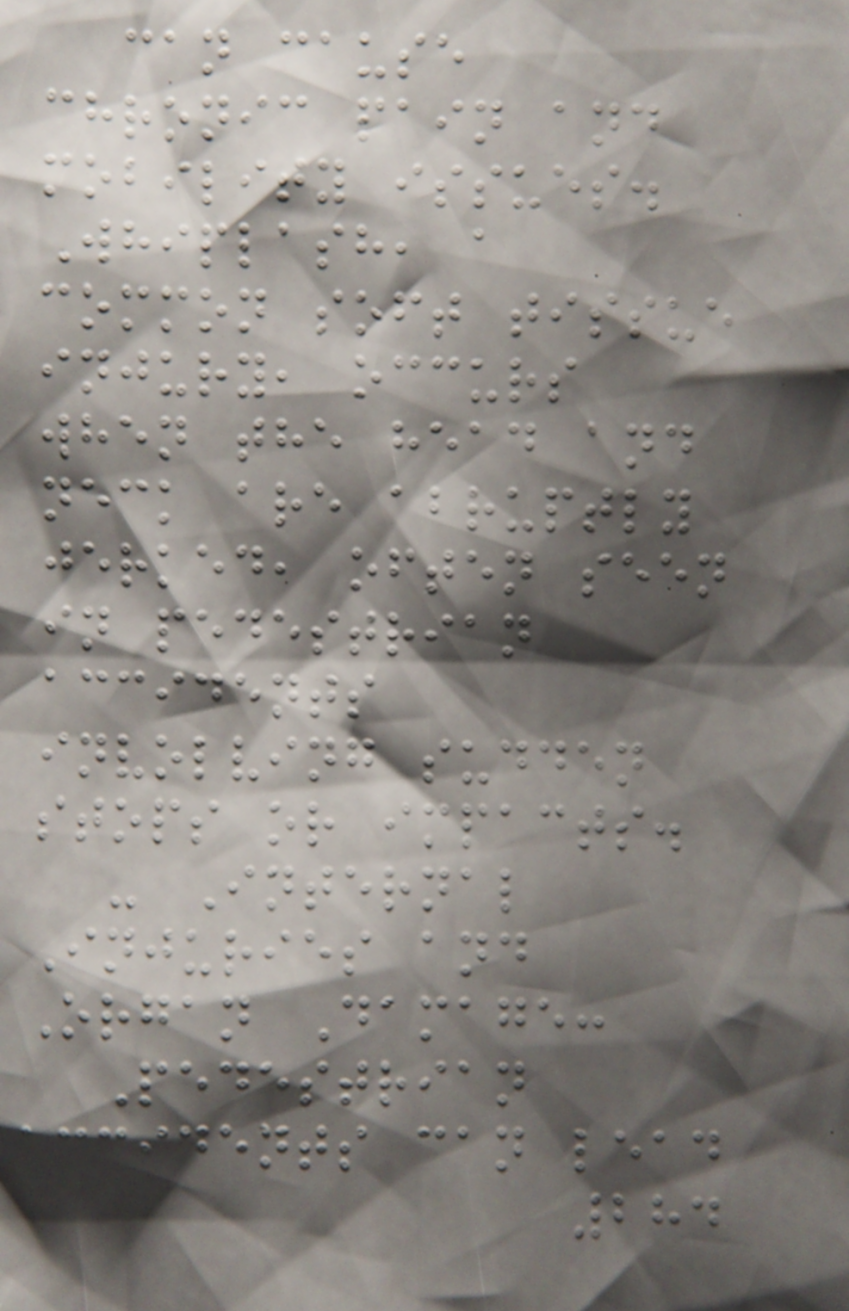can cause
chronic pain and
mobility issues.
Whiplash, a
common soft tissue
injury, occurs
when the head and
neck are abruptly
jerked, often seen
in pedestrian
accidents
involving sudden
stops or impacts.
- Internal
Injuries and
Organ Damage:
Pedestrian
accidents can lead
284
